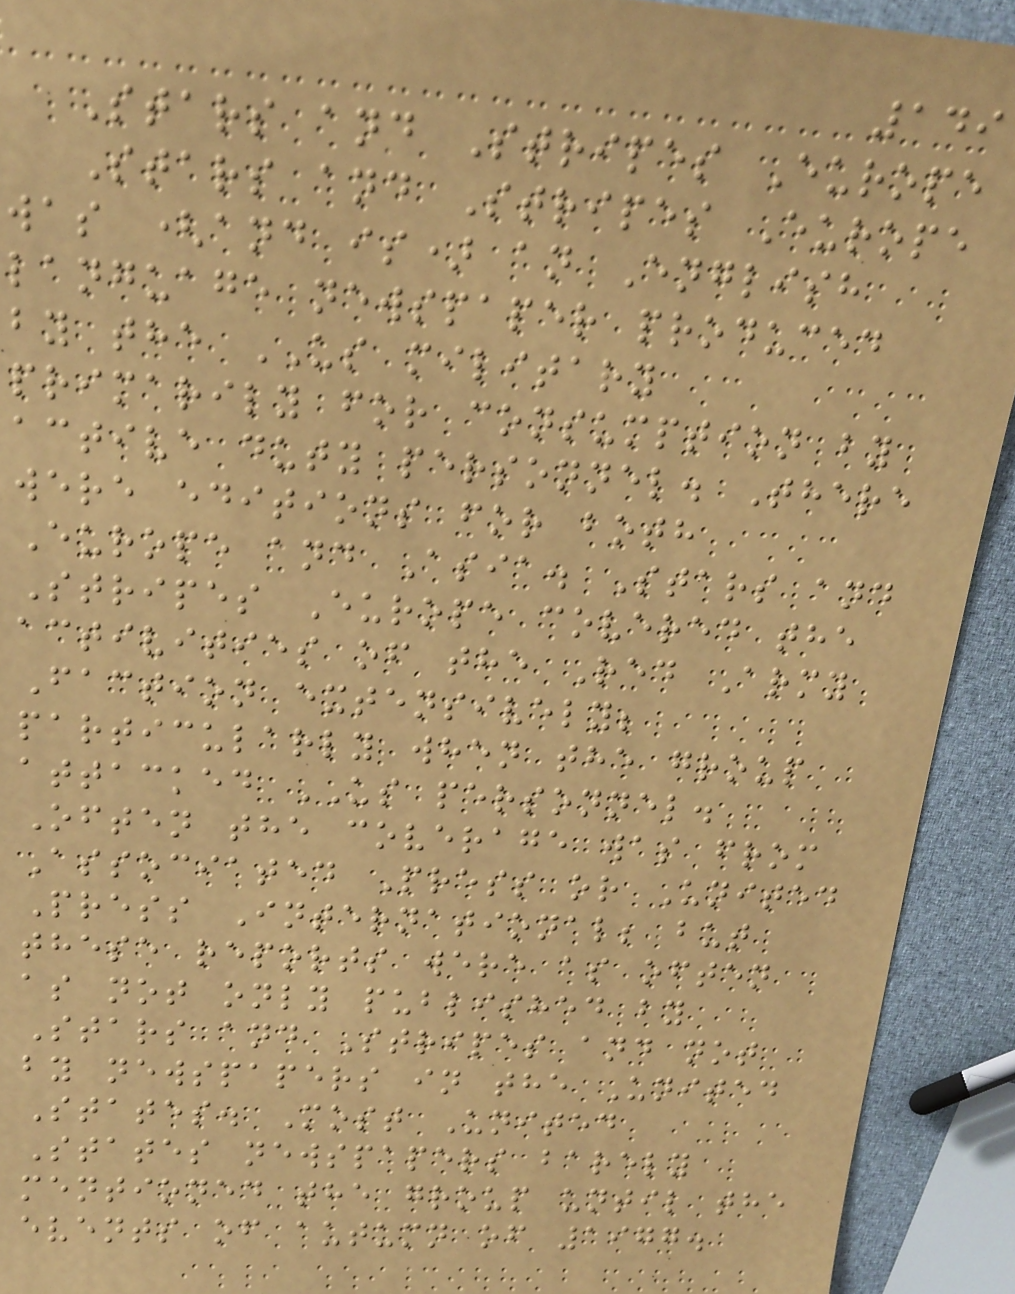149
Stars and Stripes Europe
Stars and Stripes Europe
was (and is) an English
language newspaper produced
by the US military
primarily for consumption by
active duty personnel. There
were editions for both
Europe and Asia. Stars and
Stripes Europe covered the
activities of the Red Army
Faction extensively;
particularly when the group
attacked US personnel.
Often the coverage was from
Associated Press or United
Press International; but
these reports were as often
as not only published by
Stars and Stripes and not
by newspapers in the United
States. Most United
States newspapers barely
mentioned the group until the
events of autumn of 1977.
